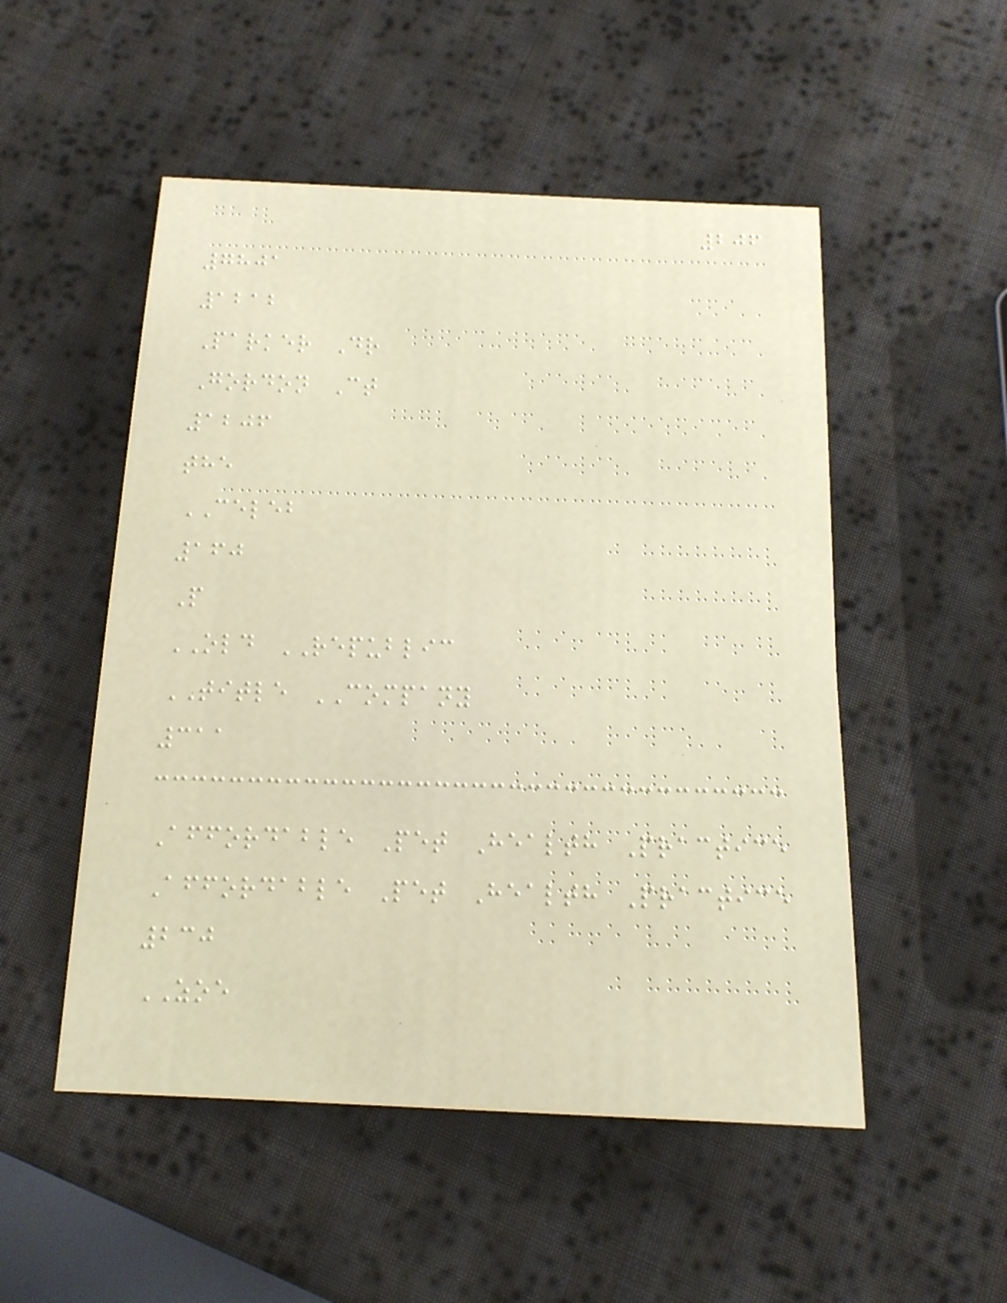206
7801
1212
Parker Dr
Gordon Ct
1206
the
CELEB
160
P
OLD REPUBLIC
TITLE COMPANY
311
Affordable Pet Health Practice
Affordable Pet Health Practice
230
ZOE
